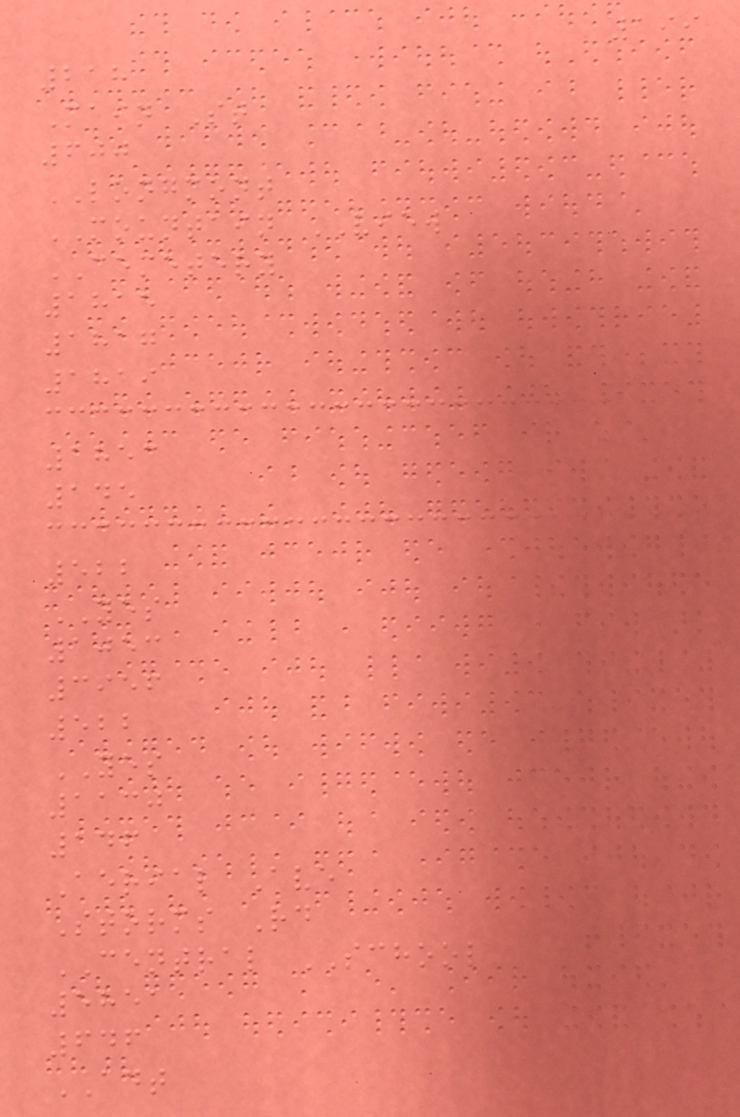199
218
Main St
600
LONGMONT
MOUNTAIN VIEW
CEMETERY
1815
1817
1819
1853
145
522
YES
1053
3956
522
YES
1130
146
Aerial Ave
Storms Rd
CENTRAL SCHOOL
5851
646
ADT
